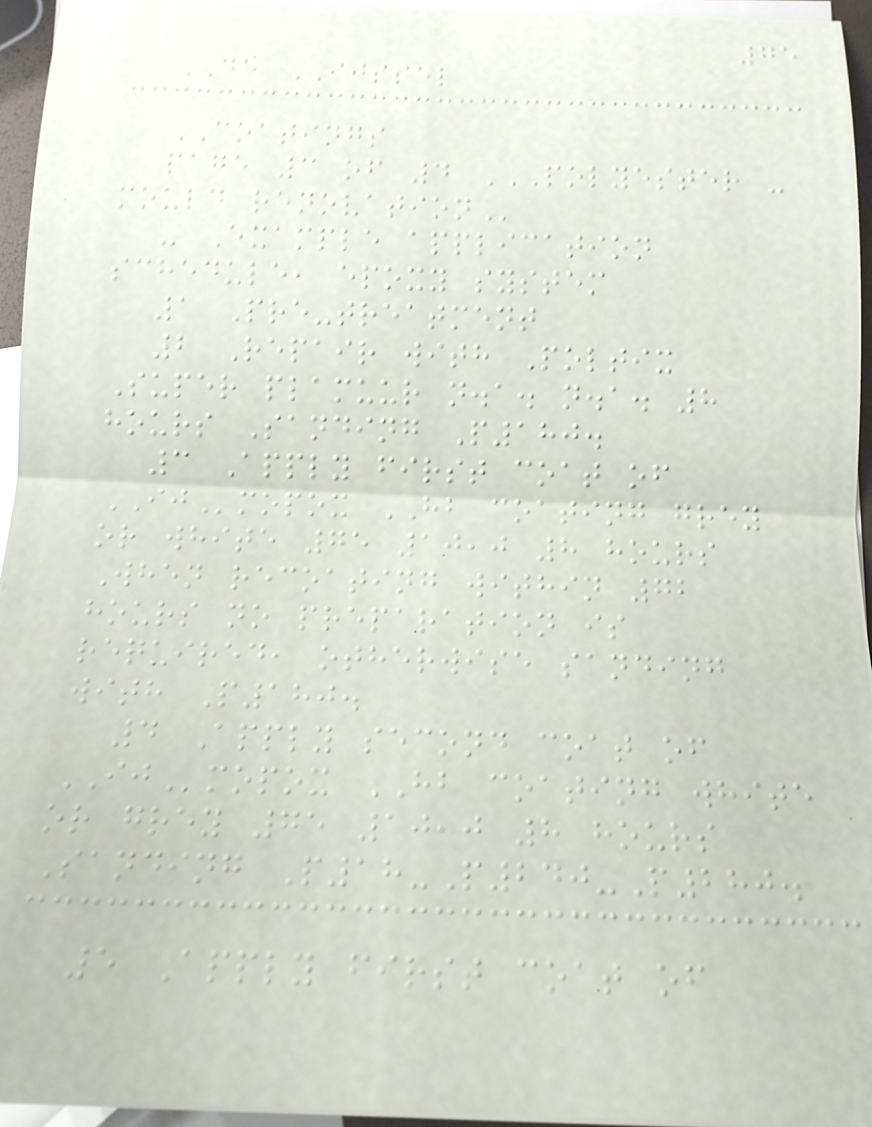75
DE IJSSEL
COATINGS
page 3 of 4 POLYESTER -
MOULD RENOVATION
- Example application
schedule, epoxy system
1 Pre-treatment
2 Repair with Poltix
Super plamuur n.a. n.a. 8
hours Sanding P180.
3 Apply first coat of
IJmopox HB coating grey
or white 75 10,0 8 hours
When recoating within 72
hours no preparation is
required, otherwise sanding
with P180.
4 Apply second coat of
IJmopox HB coating white
or grey 75 10,0 8 hours
Sanding P18-P240-P280.
5 Apply first coat of
